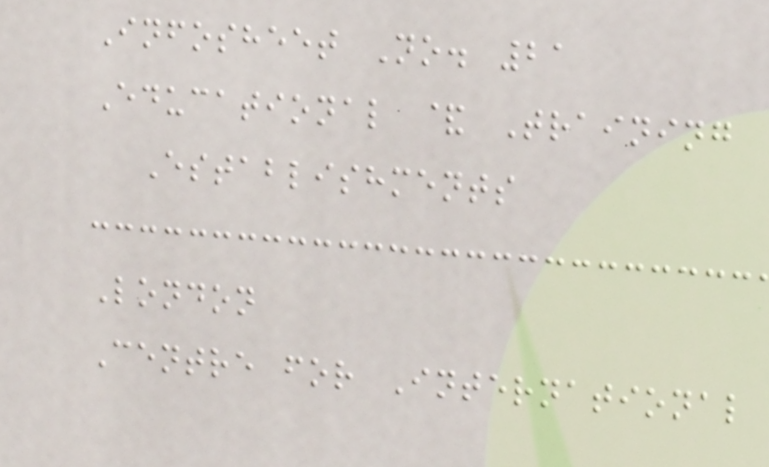Infosheet No. 21
Educational & Training
Establishments
London
Centre for International
